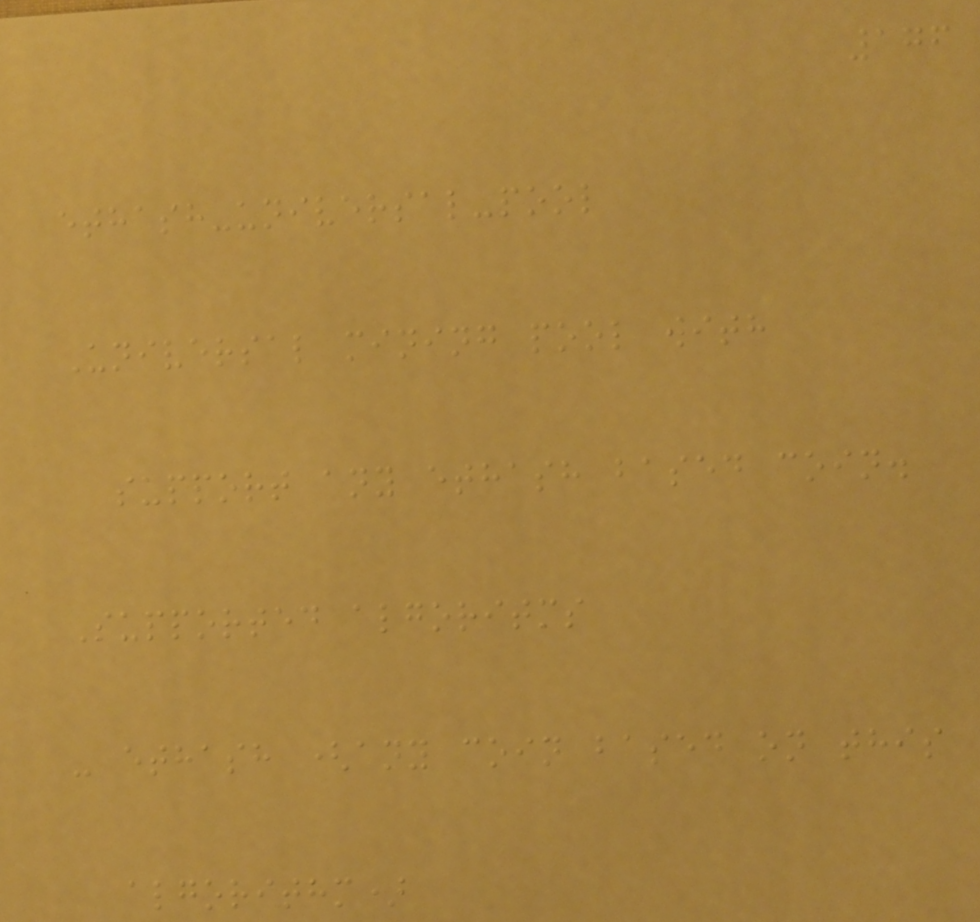176
ethash-universal-pool
Universal mining pool with
support any ethash based coin.
Supported algoritms
- ethash (any coin based on this
algorithm)
